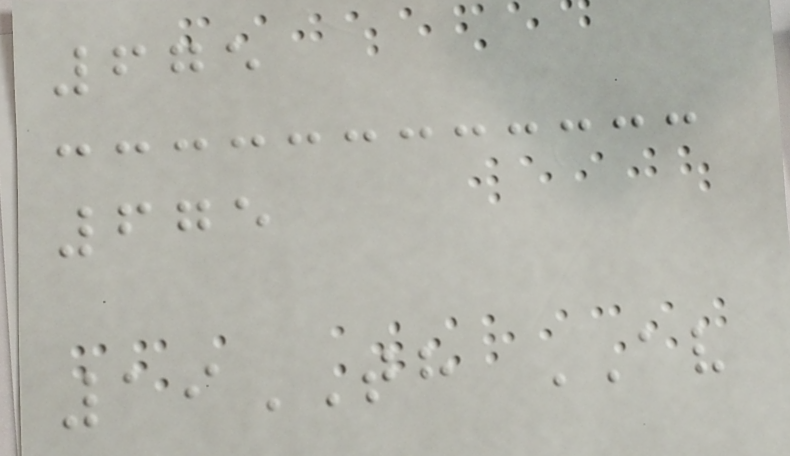675
675
19TH AV
